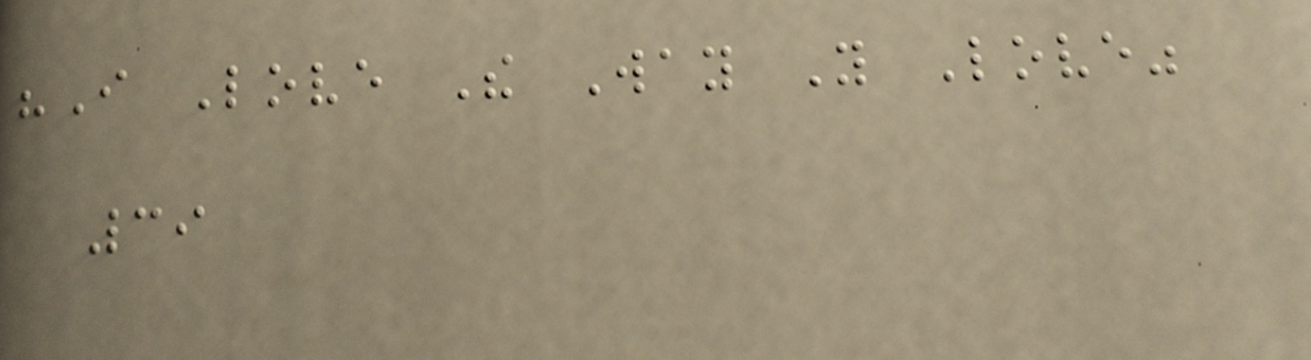"I Love The Way You Love"
39
